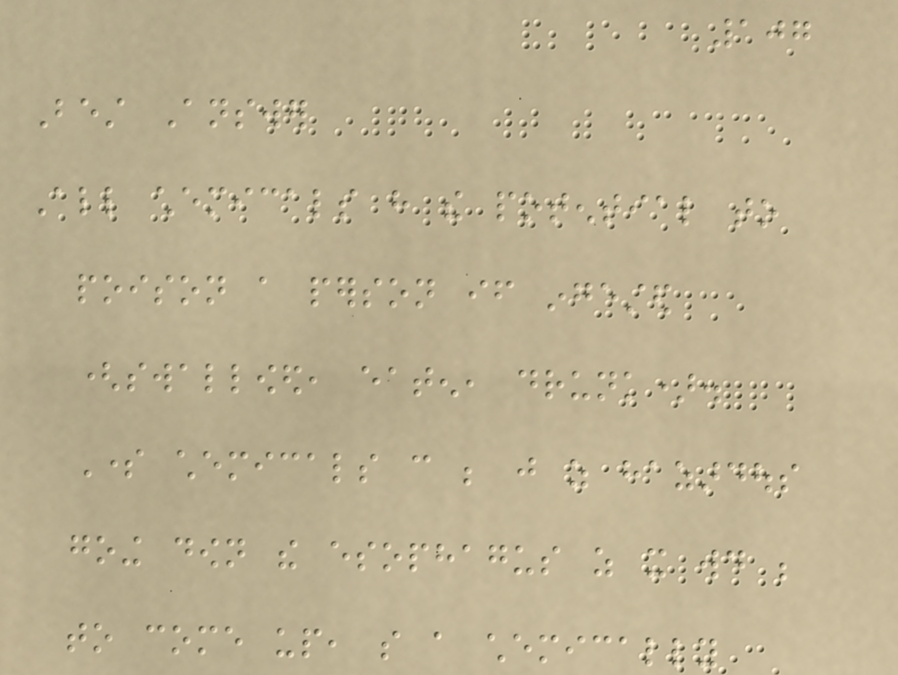107
Best Answer
All chemicals have the potential to
poison a person if ingested
(swallowed, eaten, drunk).
Some chemicals can be just as hazardous
going down the esophagus as it would be
to come up, so a chemically
